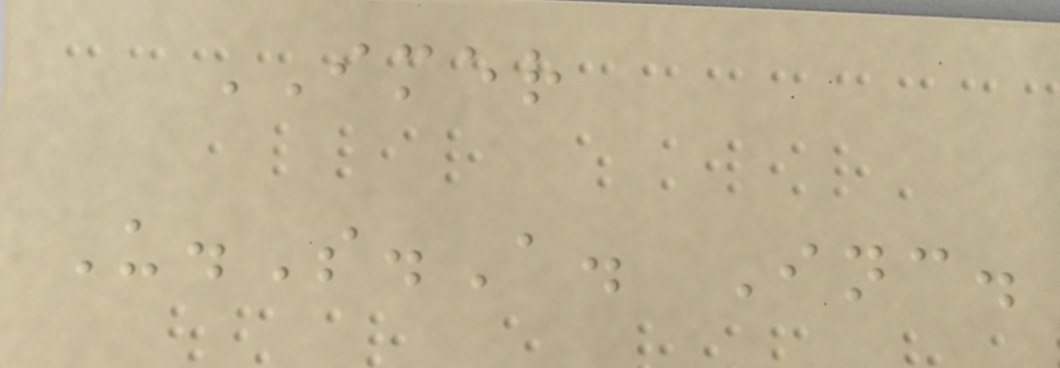IMER
U.S.A. Inc.
